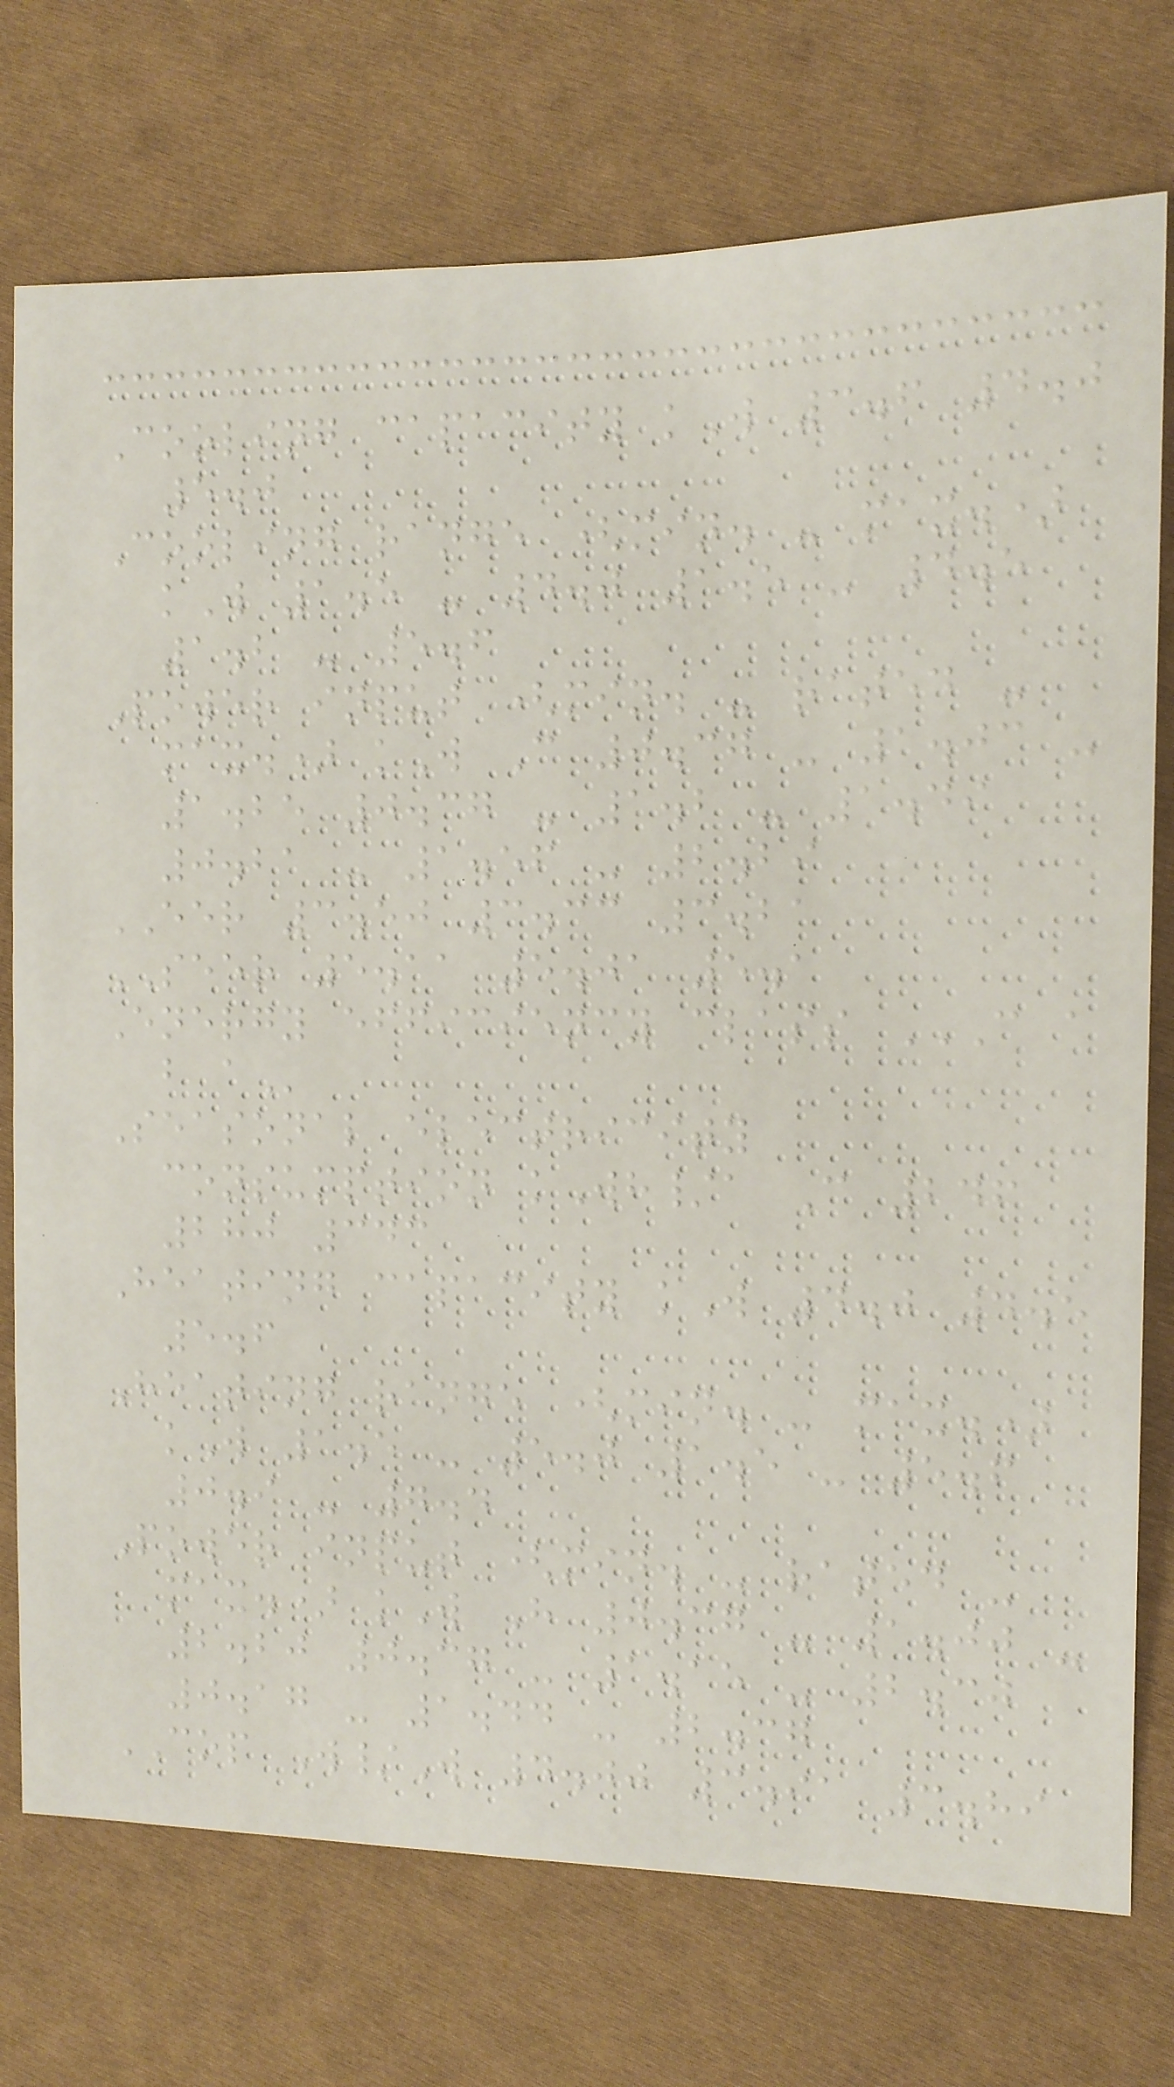Cooling capacity kW 3.6 4.0
5.0
Cooling range (min. - max.)
kW 1.5 - 4.0 1.5 - 4.5
1.2 - 5.6
Power input (min. - rated -
max.) kW C 0.37 - 1.03 -
1.25 0.37 - 1.2 - 1.49
0.21 - 1.56 - 2.29
EER 3.50 3.33 3.21
SEER 5.11 5.01 5.1
Energy efficiency class C A
B A
Seasonal electricity
consumption kWh/a C 246
280 343
Heating capacity kW 4.0 4.5
5.6
Heating range (min. - max.)
kW 1.5 - 5.0 1.5 - 5.6
0.9 - 7.4
Power input (min. - rated -
max.) kW H 0.37 - 1.00 -
2.20 0.37 - 1.15 - 2.30
0.17 - 1.44 - 2.37
COP W/W 4.00 3.91 3.89
